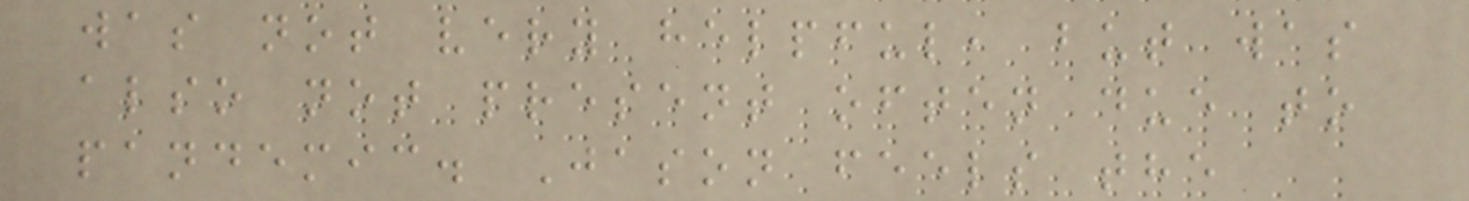was not very helpful, but was
also not present often due to
pandemic. Jason feels the
